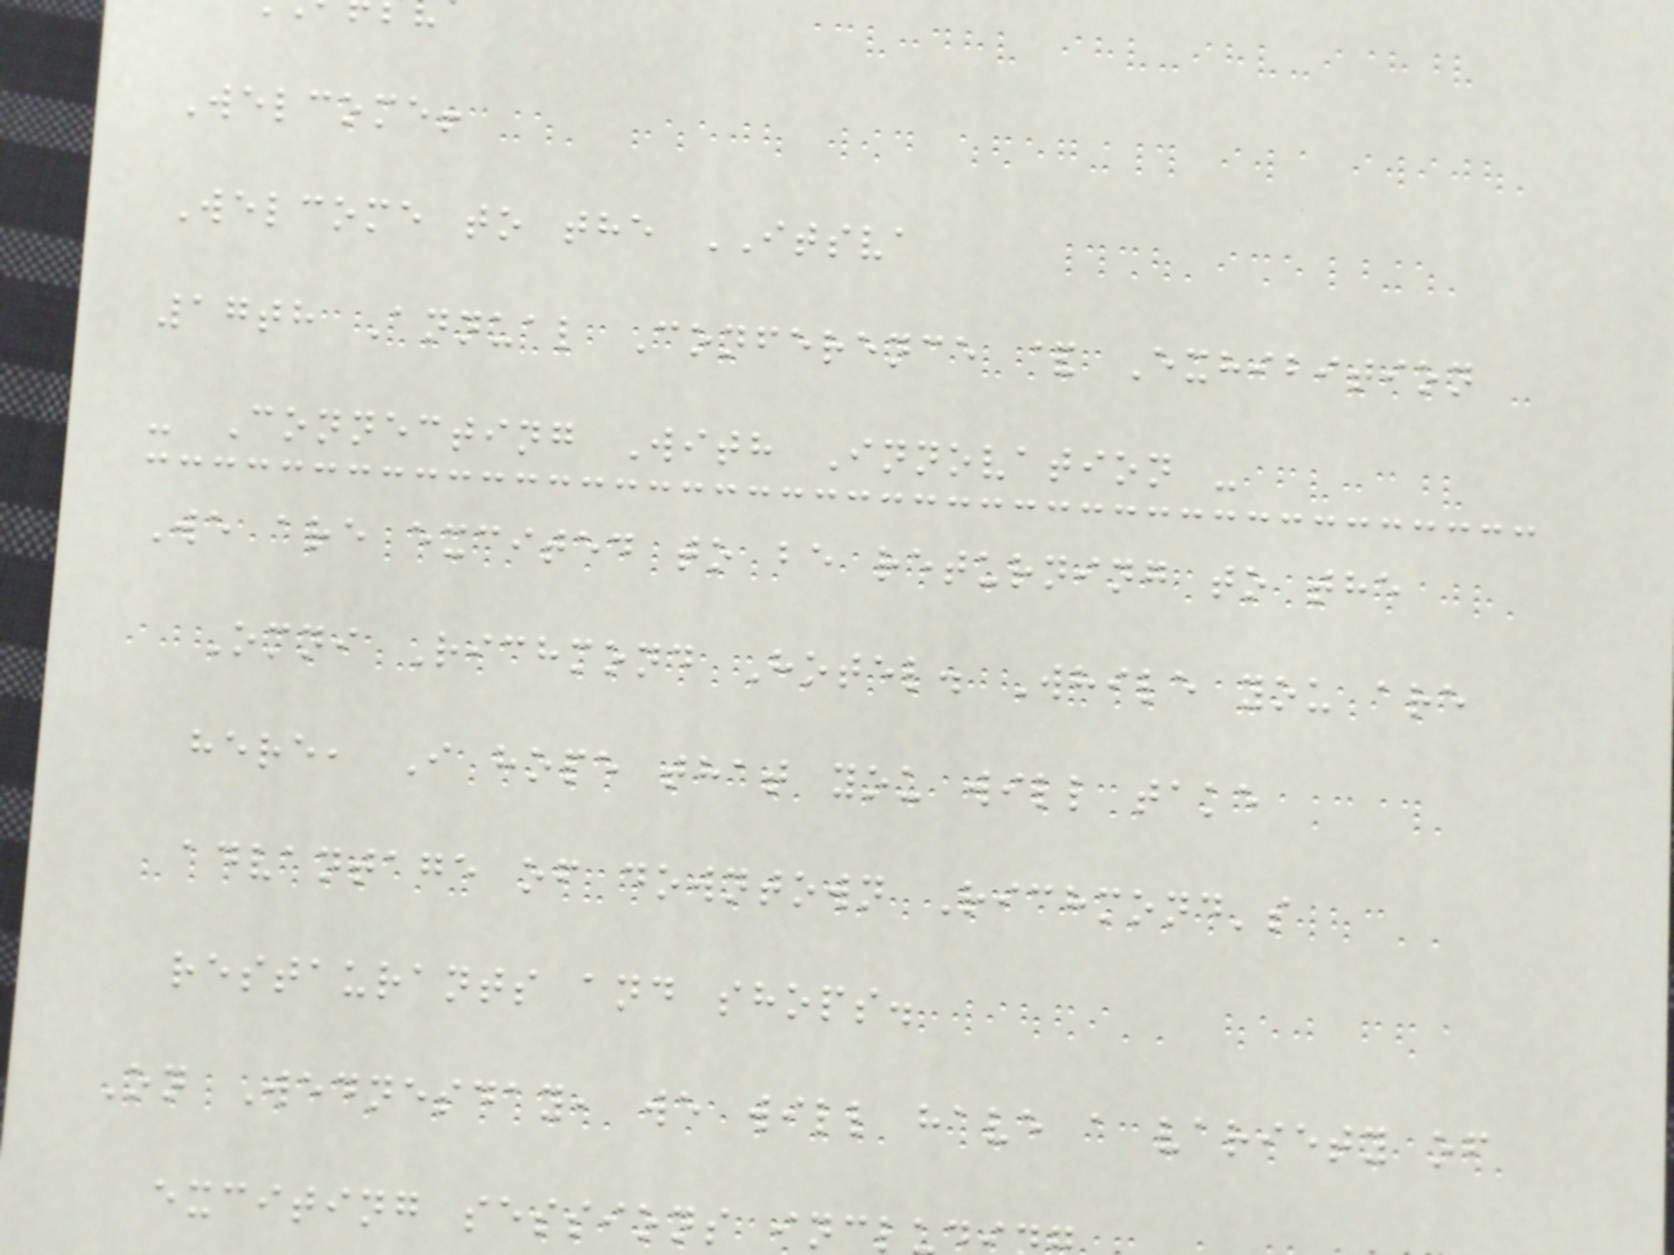Welcome!
Welcome to the ITSVA
17th Annual Conference & Exhibition
- Connecting With Innovation -
We are excited to be returning to the
Omni Richmond Hotel. While you are
here, I hope that you will take
advantage of downtown Richmond's
restaurants and shops.
On Wednesday, we will have a variety of
exciting sessions incl
